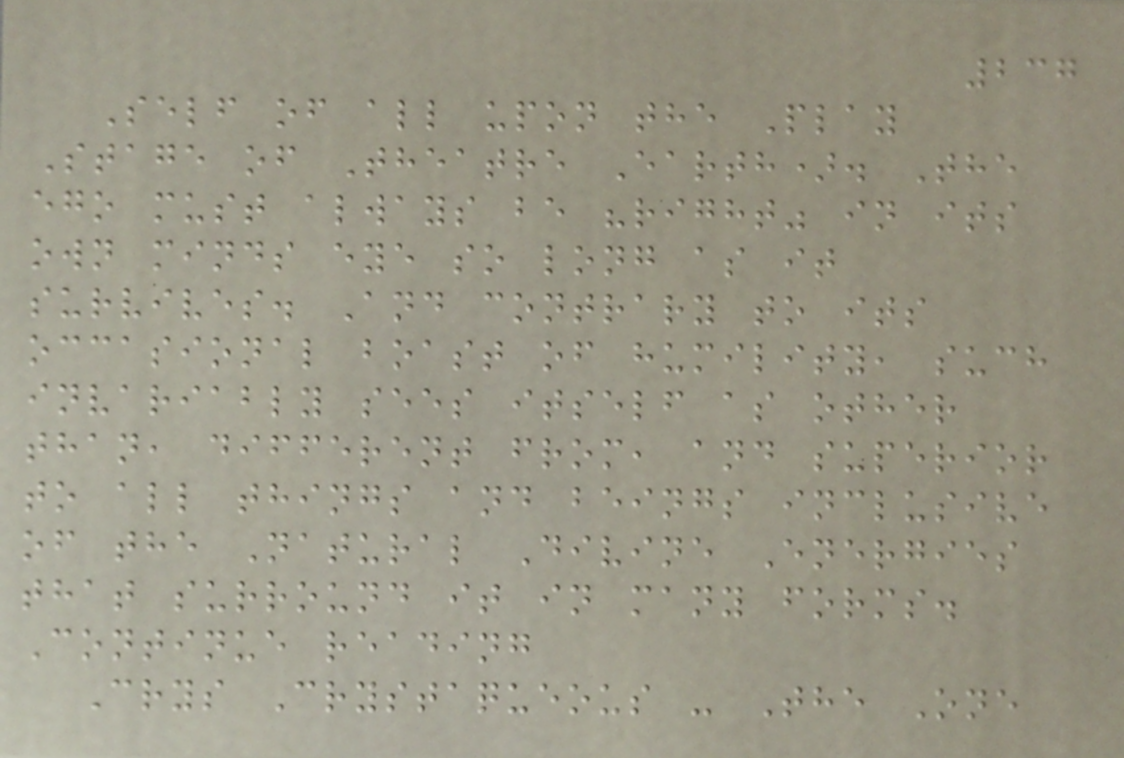237
Self of all upon the Play
Stage of Theatre Earth). The
ego must always be "right" in its
own minds eye so long as it
survives. And contrary to its
occasional boast of humility, such
invariably sees itself as other
than, different from, and superior
to all things and beings inclusive
of the Natural Divine Energies
that surround it in many forms.
Continue reading
Crys Crystaqueous - The One
